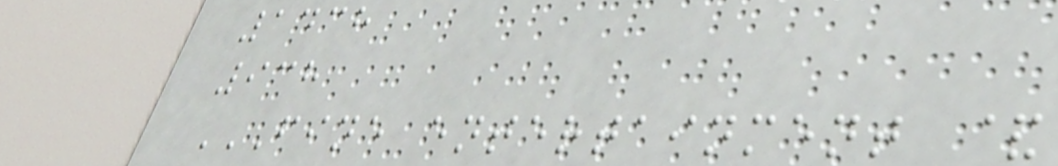1438
938
FINE ENTERTAINMENT &
